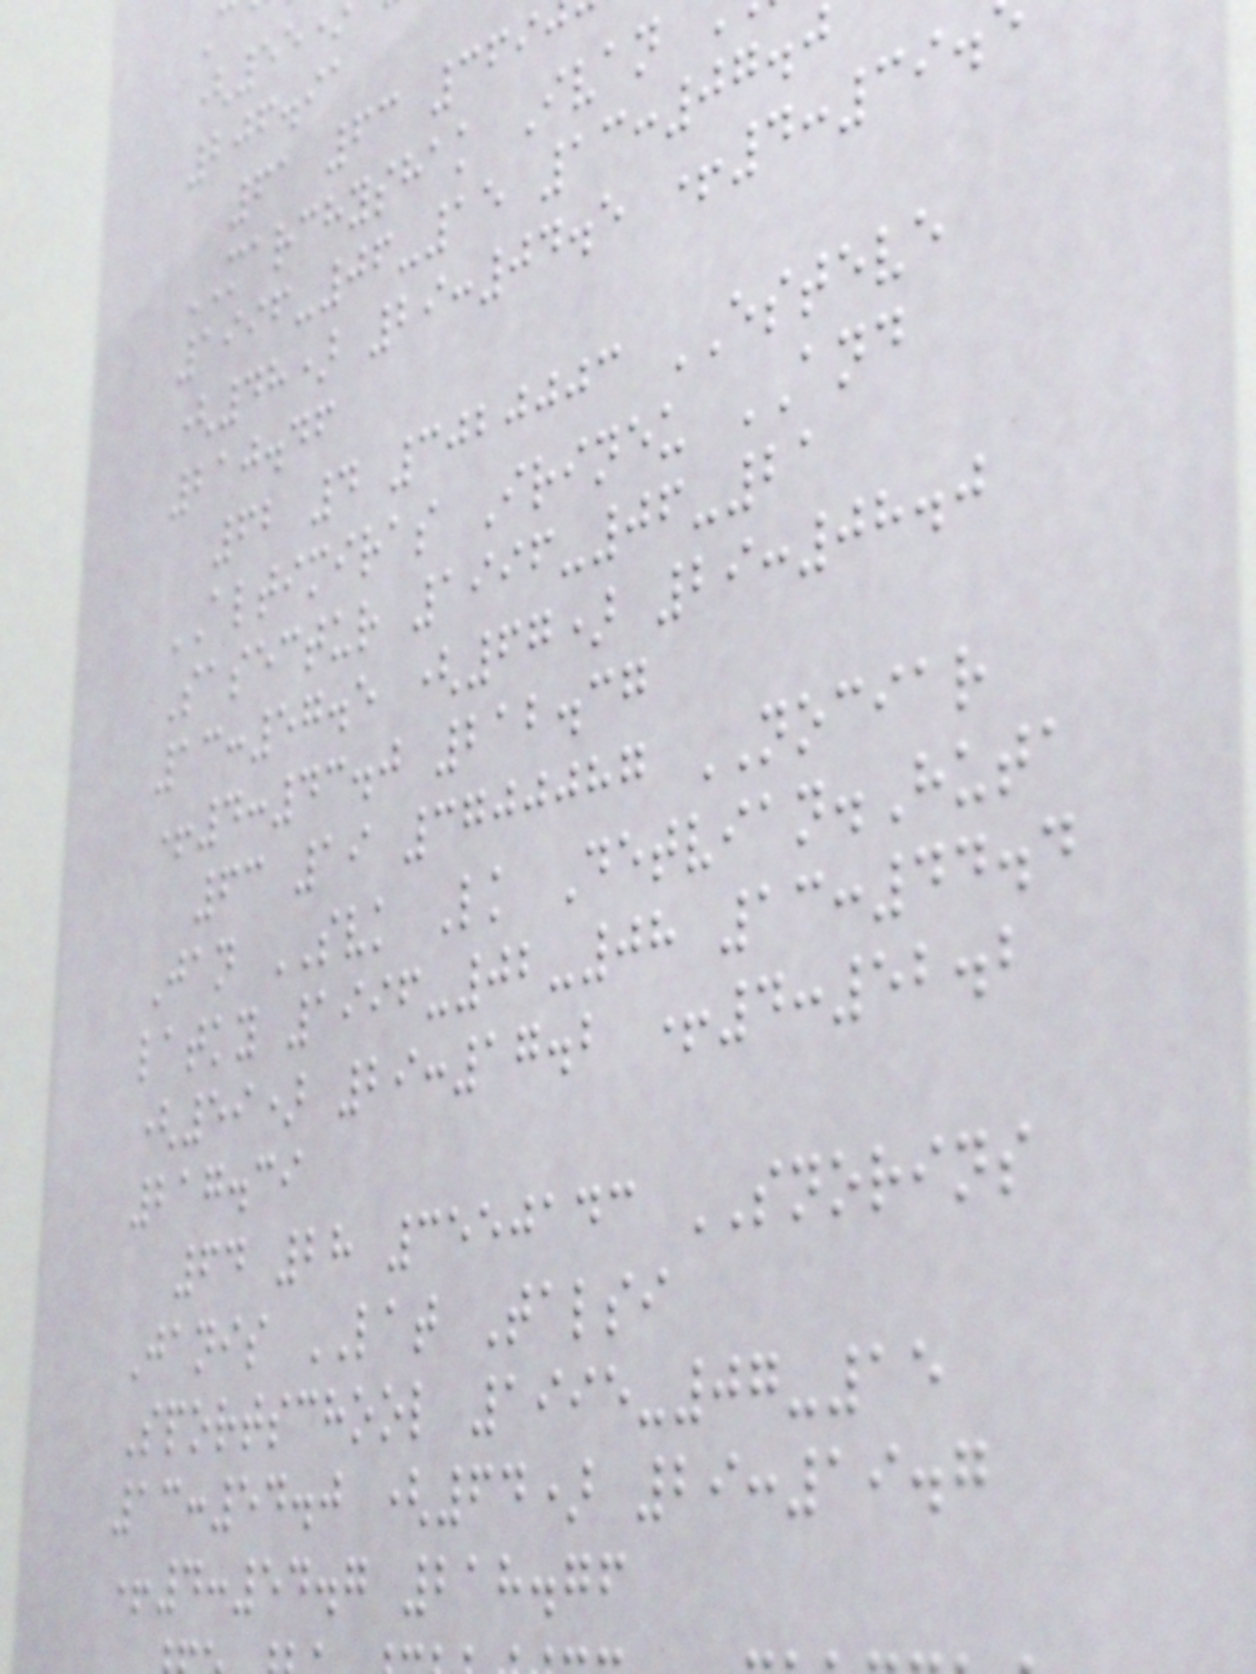206.91
61 63 369
MARCHYSHAK Ivan
1996-06-15 13:07.0
(48) 29:04.5 +4:39.
210.46
62 4 3020003 ESTEVE
ALTIMIRAS Irineu AND
Sasectur 1996-06-21
13:57.5 (67) 29:08.0
+4:43.0 212.37
63 19 3700087 NOCIAR
Jan SVK Lk Detvian.Huta
latky 1996-02-08 13:44.4
(59) 29:17.2 +4:52.2
217.39
64 28 3550143 SNORINS
Janis LAT Talsi
Sportschool 1995-07-15
13:54.0 (64) 29:19.7
+4:54.7 218.76
